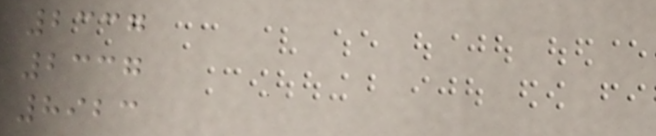2337
2337
8923
